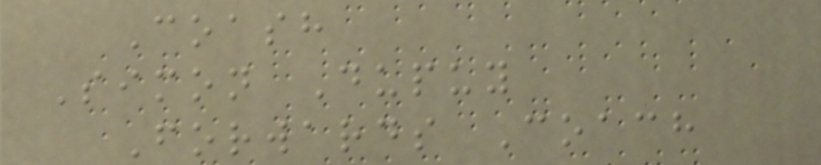Coash
Simon Dupuy
Forwards Coach
